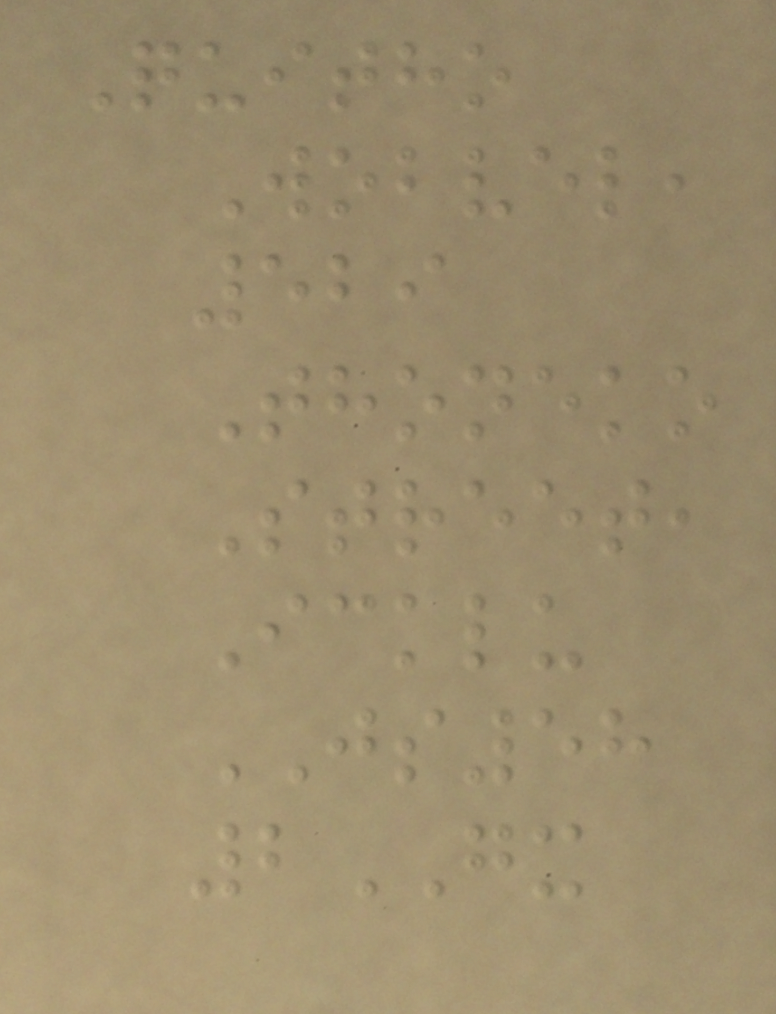Quitho
Wobvel,
529
Thoneko
Street,
Icklu
JS58
2GX
